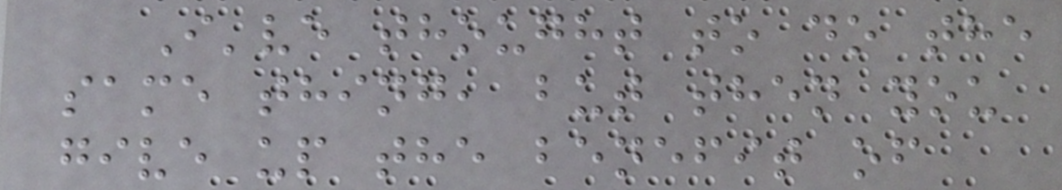I've thought to do the
same thing, but then you
give up the benefit of
